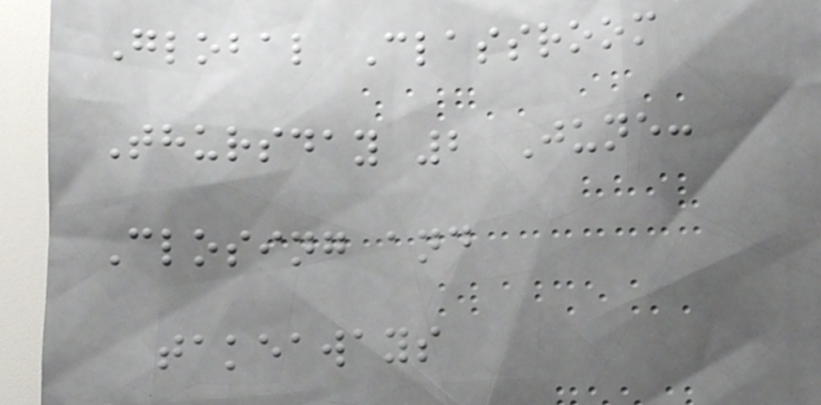Global Classroom
Thursday 2 June:
Closing and
takeaways
